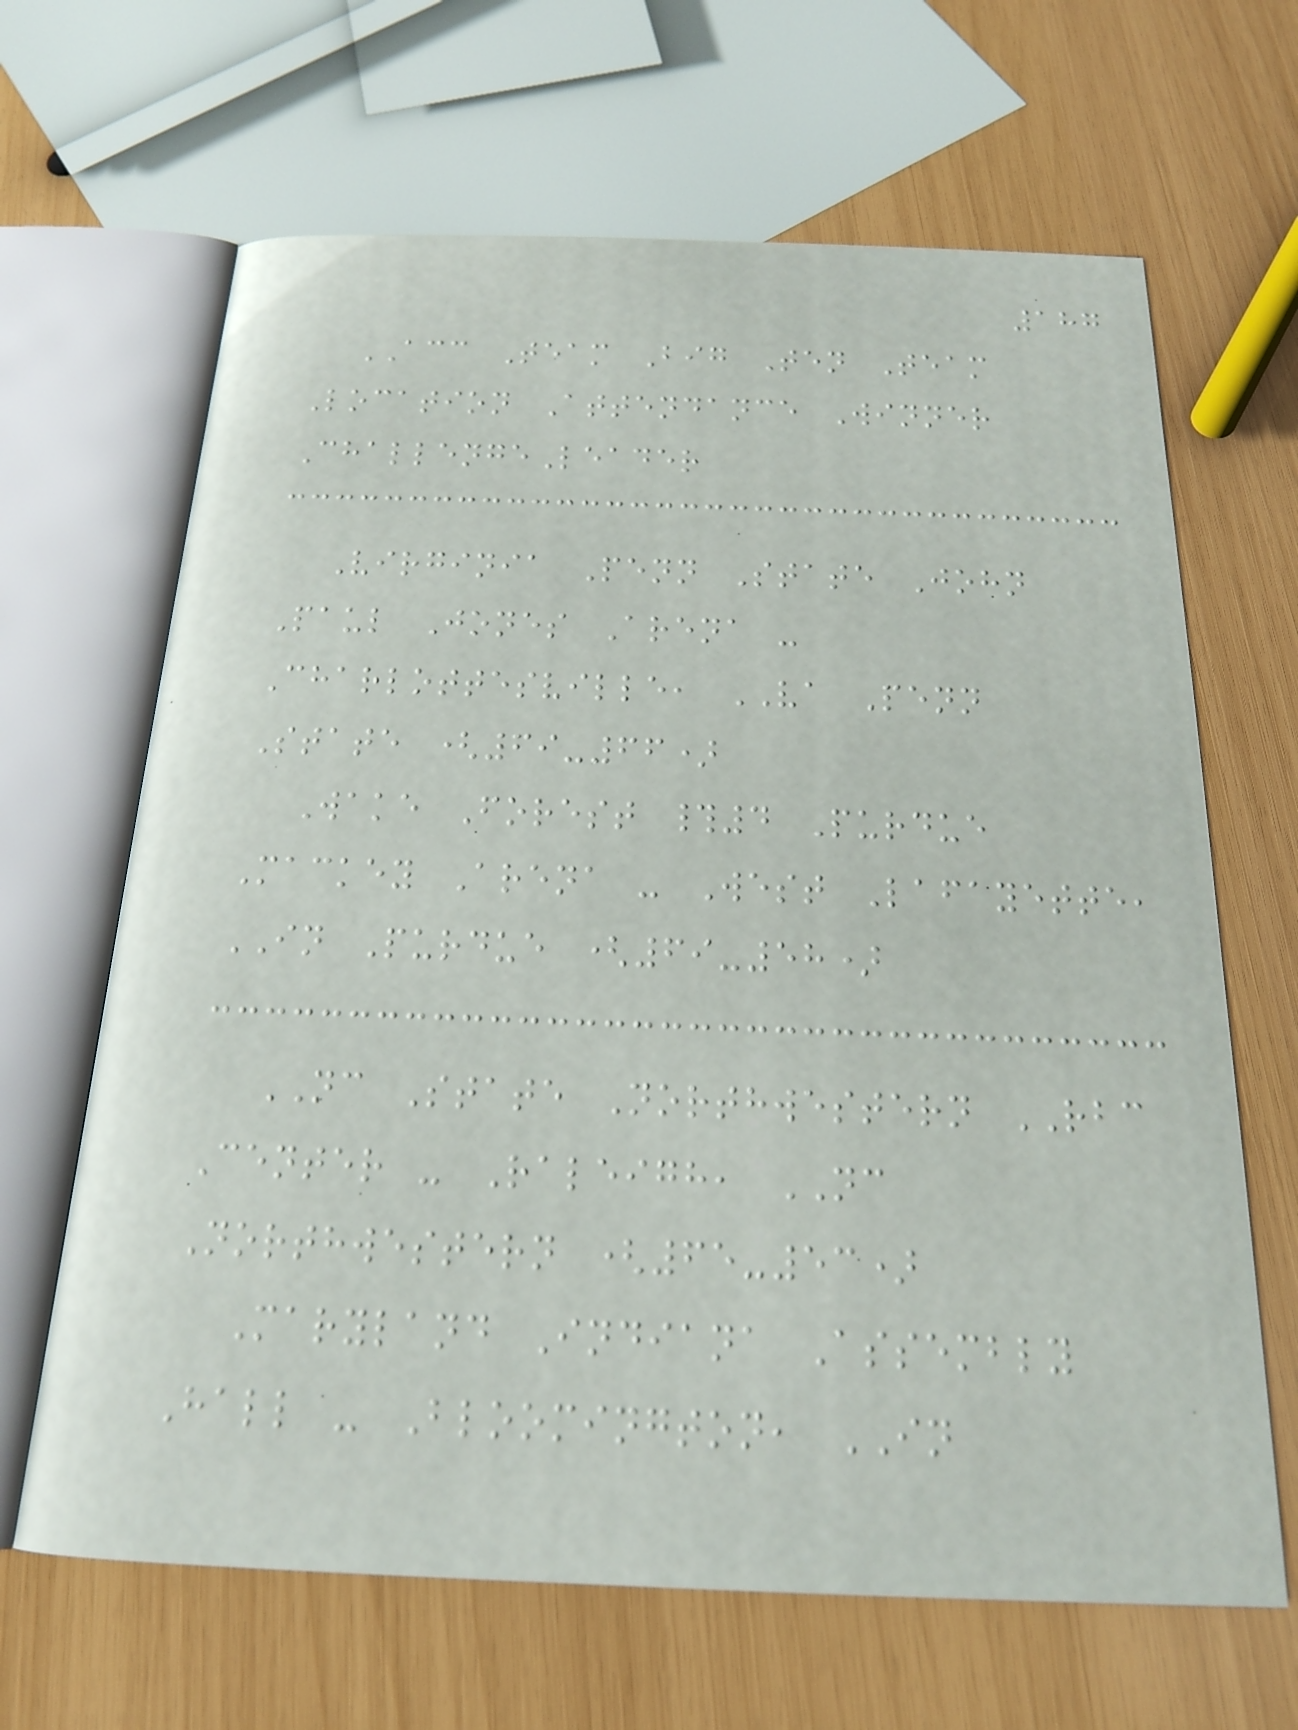187
ACC Team Big Ten Team
Location Attendance Winner
ChallengeLeader
Virginia Penn State John
Paul Jones Arena -
Charlottesville, VA Penn
State (69-66)
Wake Forest #4 Purdue
Mackey Arena - West Lafayette,
IN Purdue (69-58)
NC State Northwestern RBC
Center - Raleigh, NC
Northwestern (65-53)
Maryland Indiana Assembly
Hall - Bloomington, IN
